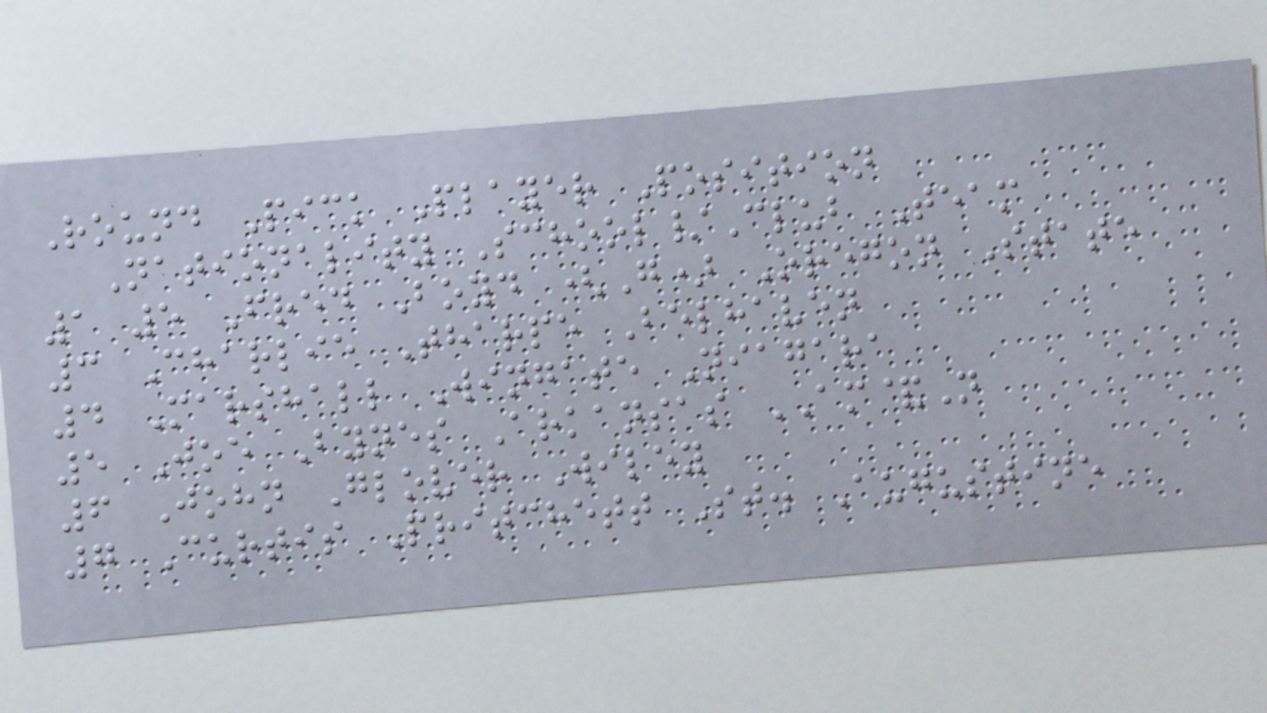Round Pick Player Position
Nationality School/Club Team
1 5 Fred Boyd (G) Oregon State
3 Charlie Tharpe Belhaven
4 Marshall Wingate Niagara
5 Joe Bynes Arkansas AM&N
6 John Glover Wiley
7 Curtis Pritchett St. Augustine
